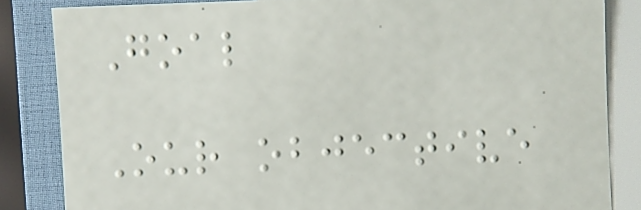Goal
Our objective
